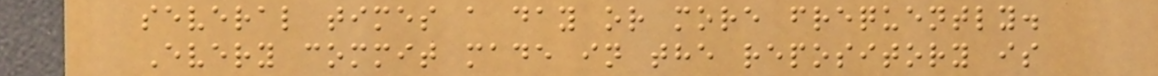several times a day or more frequently.
Every commit made in the repository is
